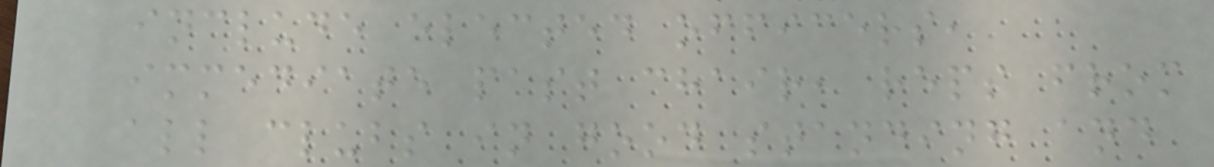include elected officers,
immediate past chair, reps from
all clubs in good standing and
